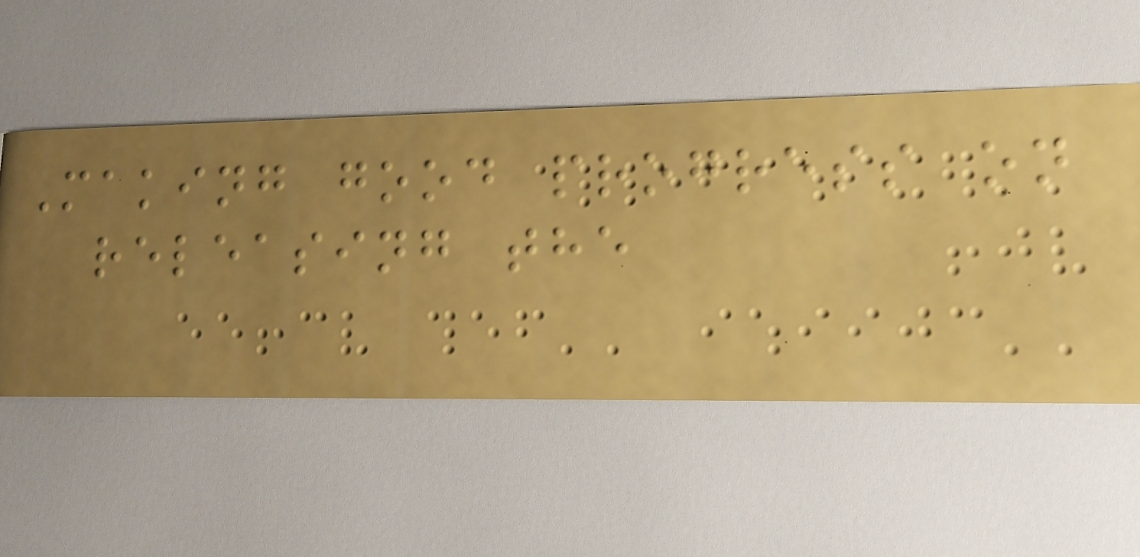Making good progress on
releasing the
